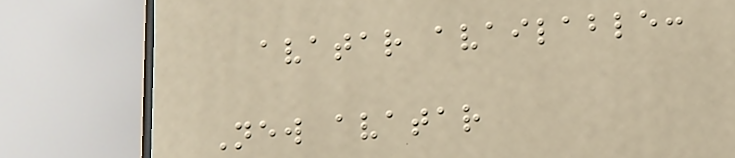avatar available:
New avatar
